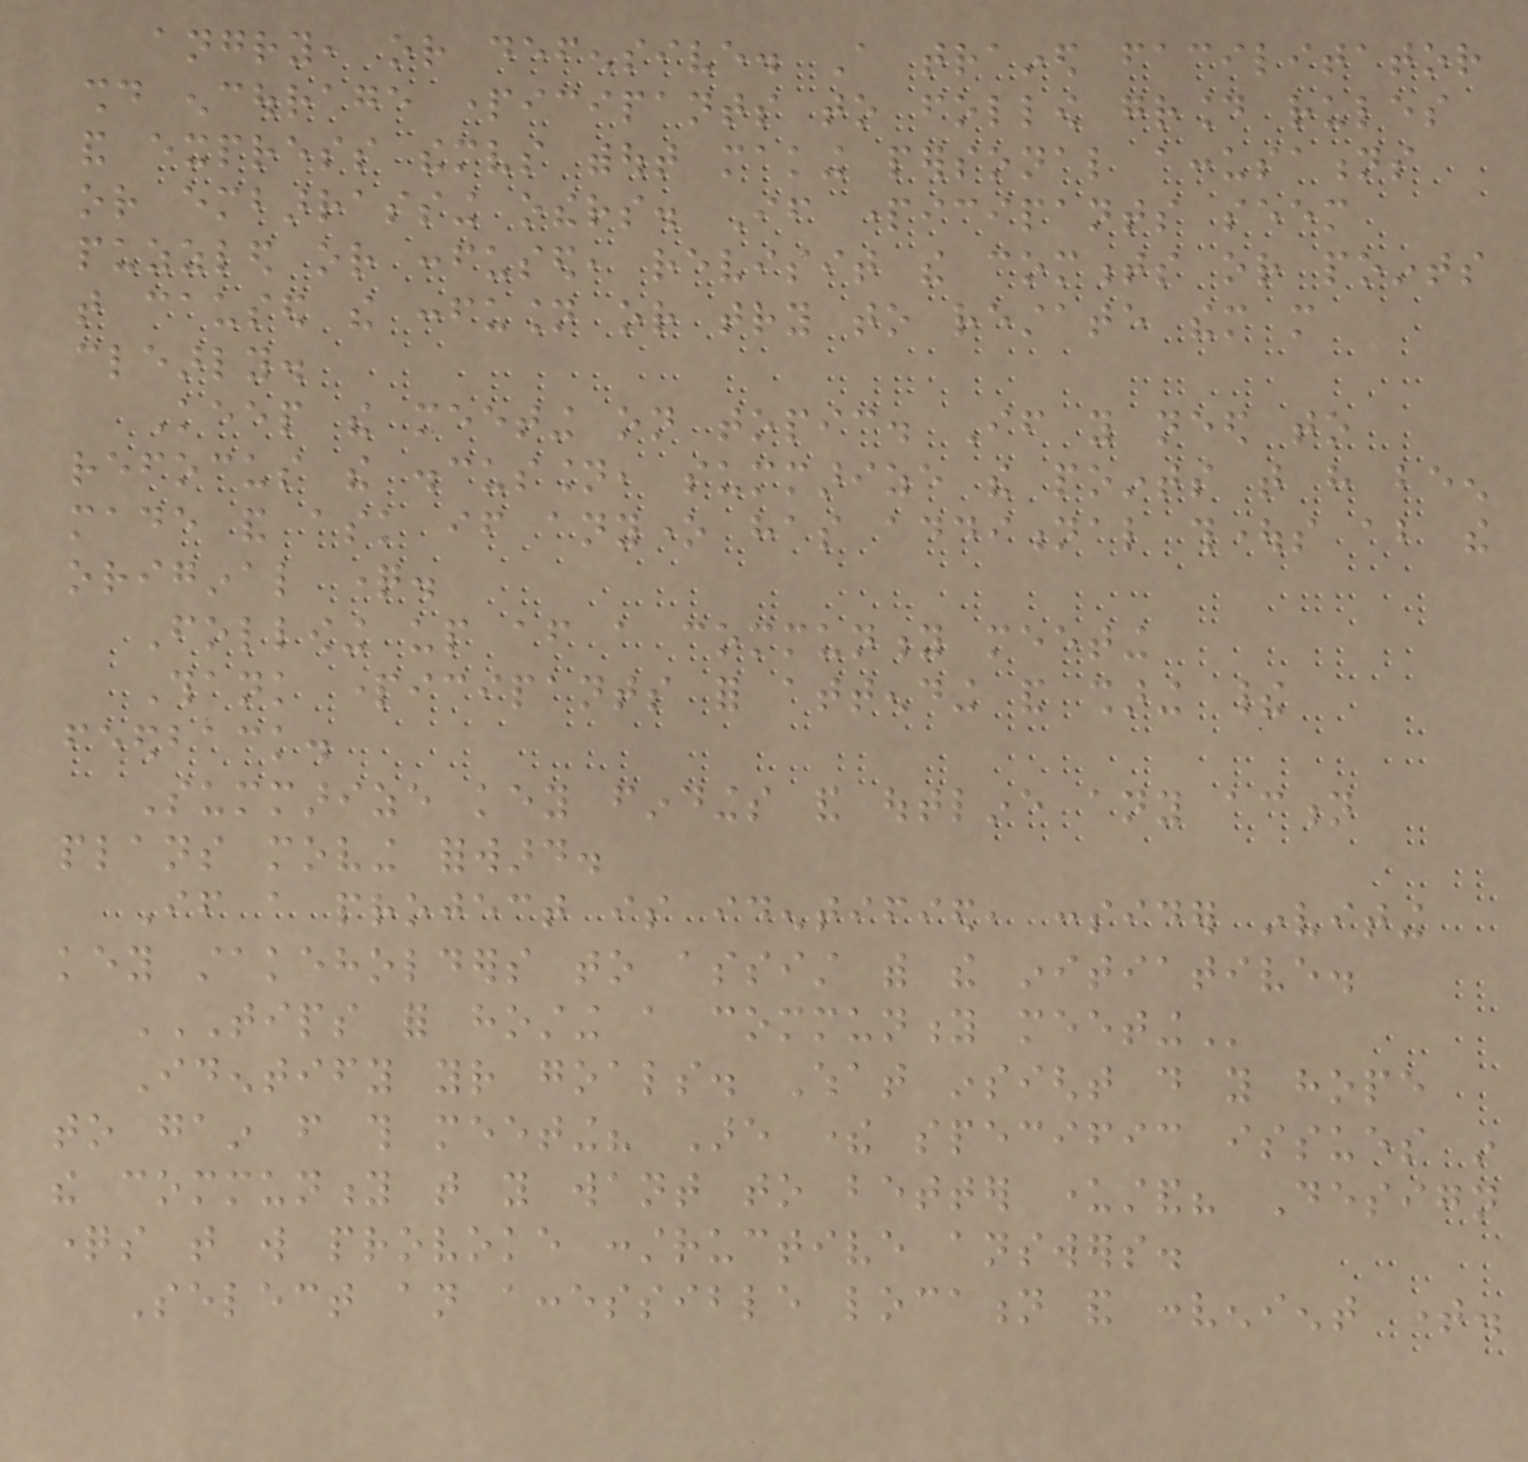angry, or defensive. A trained facilitator
should encourage participants to follow ground rules
and express themselves without making personal accusations
or embarrassing others. If participants seem
puzzled or confused, revisit the comments or points
that caused the confusion or try to restate them more
clearly.
Keep the meeting on topic. If you need to
refocus the discussion, summarize the points that have been
made and ask if anyone has additional thoughts about the
original question.
Following up after a community meeting
Thank participants for attending and sharing their
feedback.
Summarize key findings and outline any action
plans moving forward.
If a project is identified, consider inviting
key stakeholders to assist with the initiative.
TIPS FOR HOSTING A COMMUNITY MEETING
Identify your goals. What insight do you hope
to gain from this meeting? Are there specific issues in
the community that you want to better understand? Design
questions that will provoke constructive answers.
Select an accessible location and convenient time.
